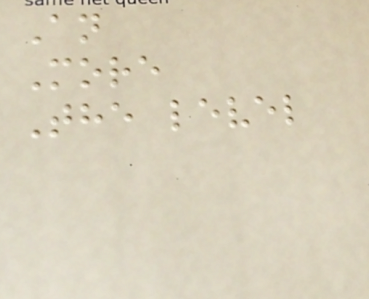An
More
The level
